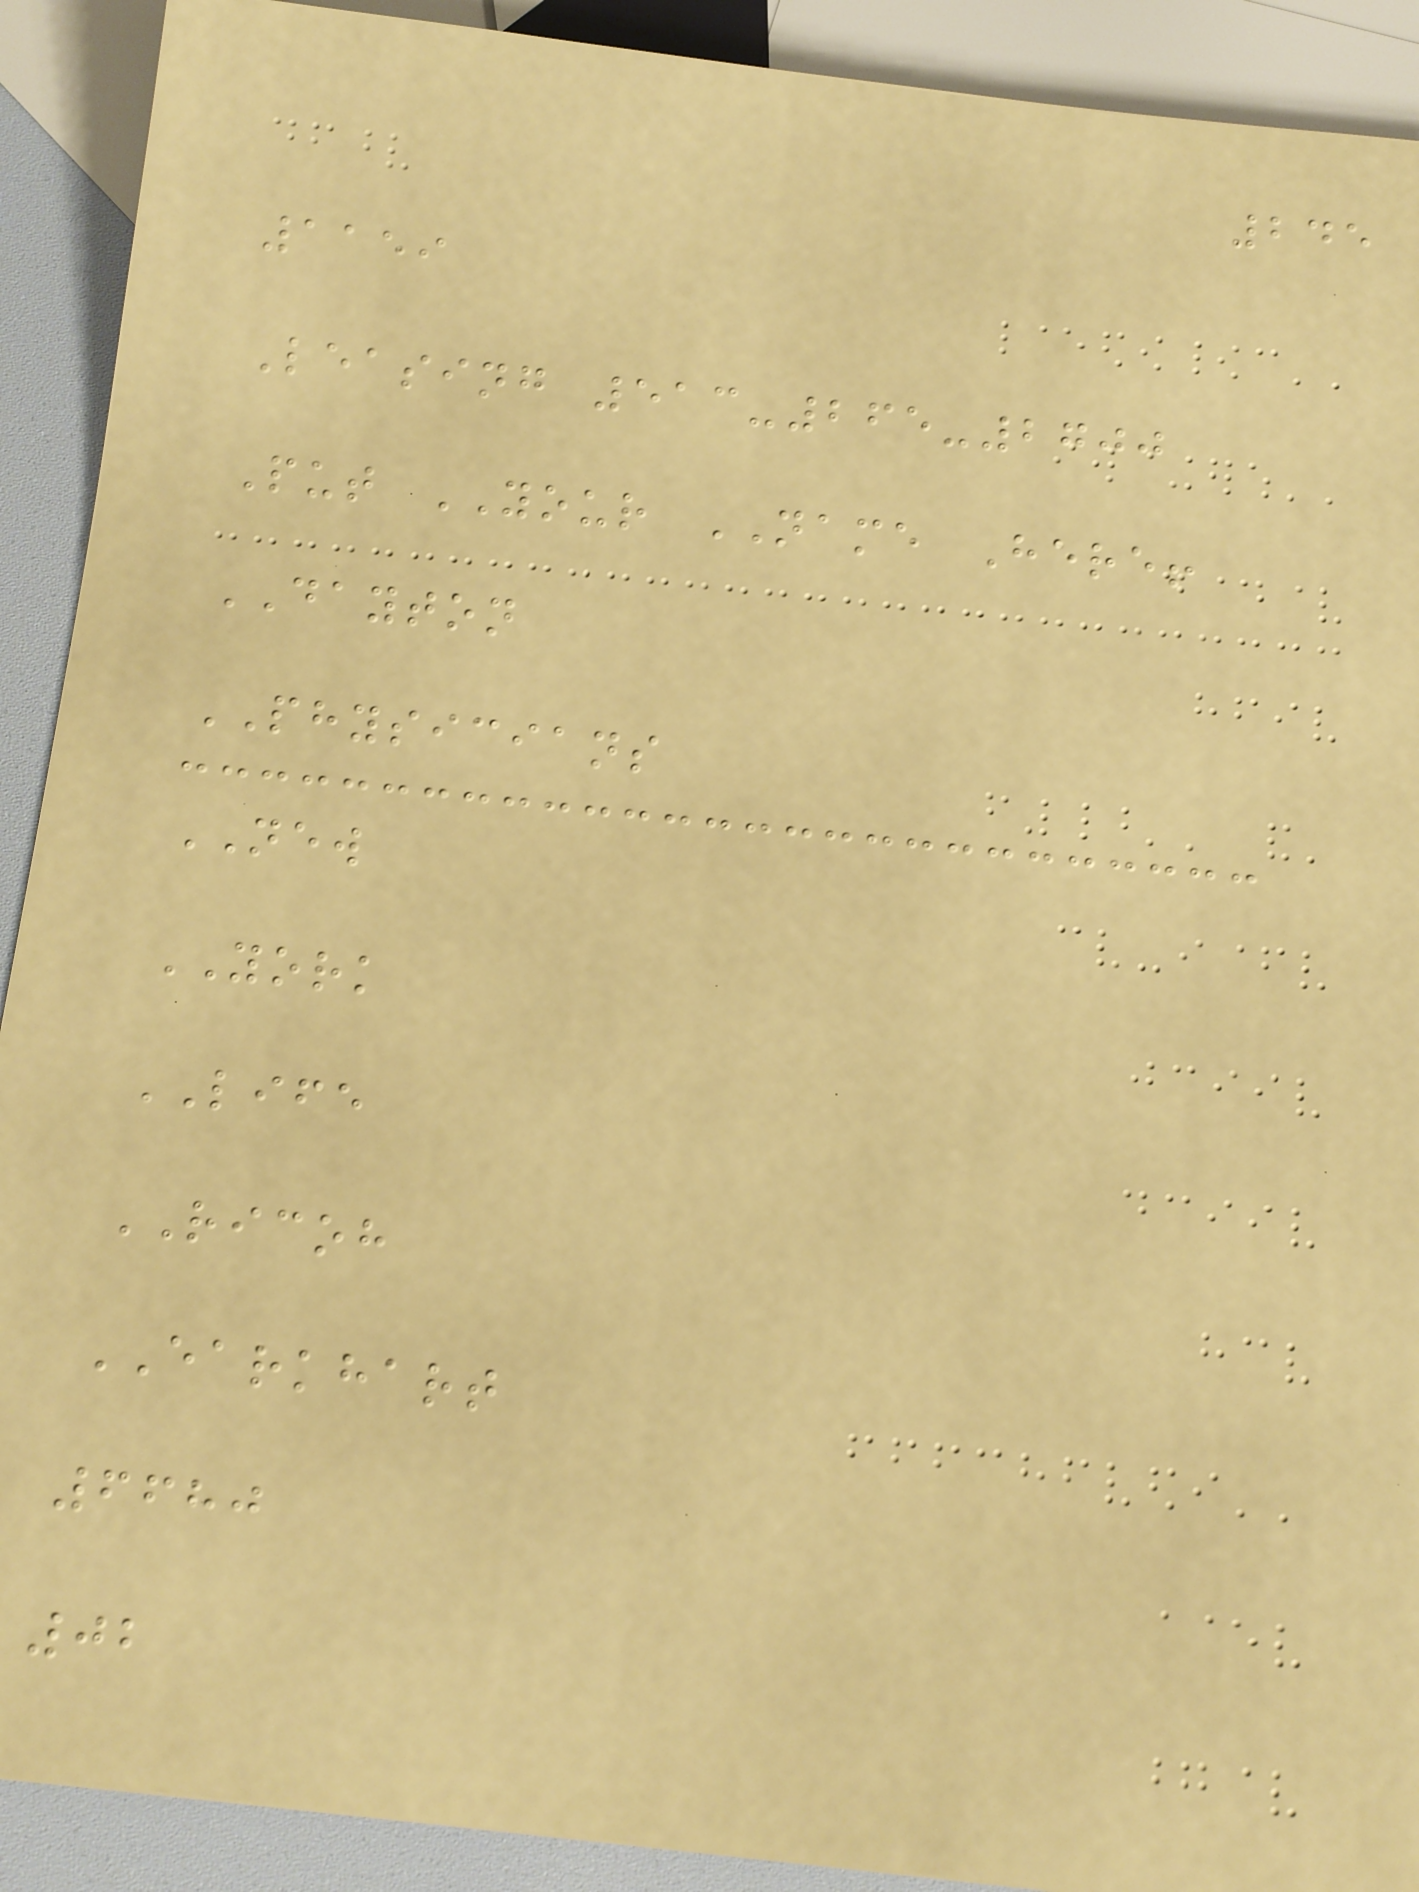245
1159
Leasing 513-265-2700
Put YOUR NAME Here!
DAYTON
PHYSICIANS
NEW
YORK
LIFE
RICOH
EARKHART
6680
02
